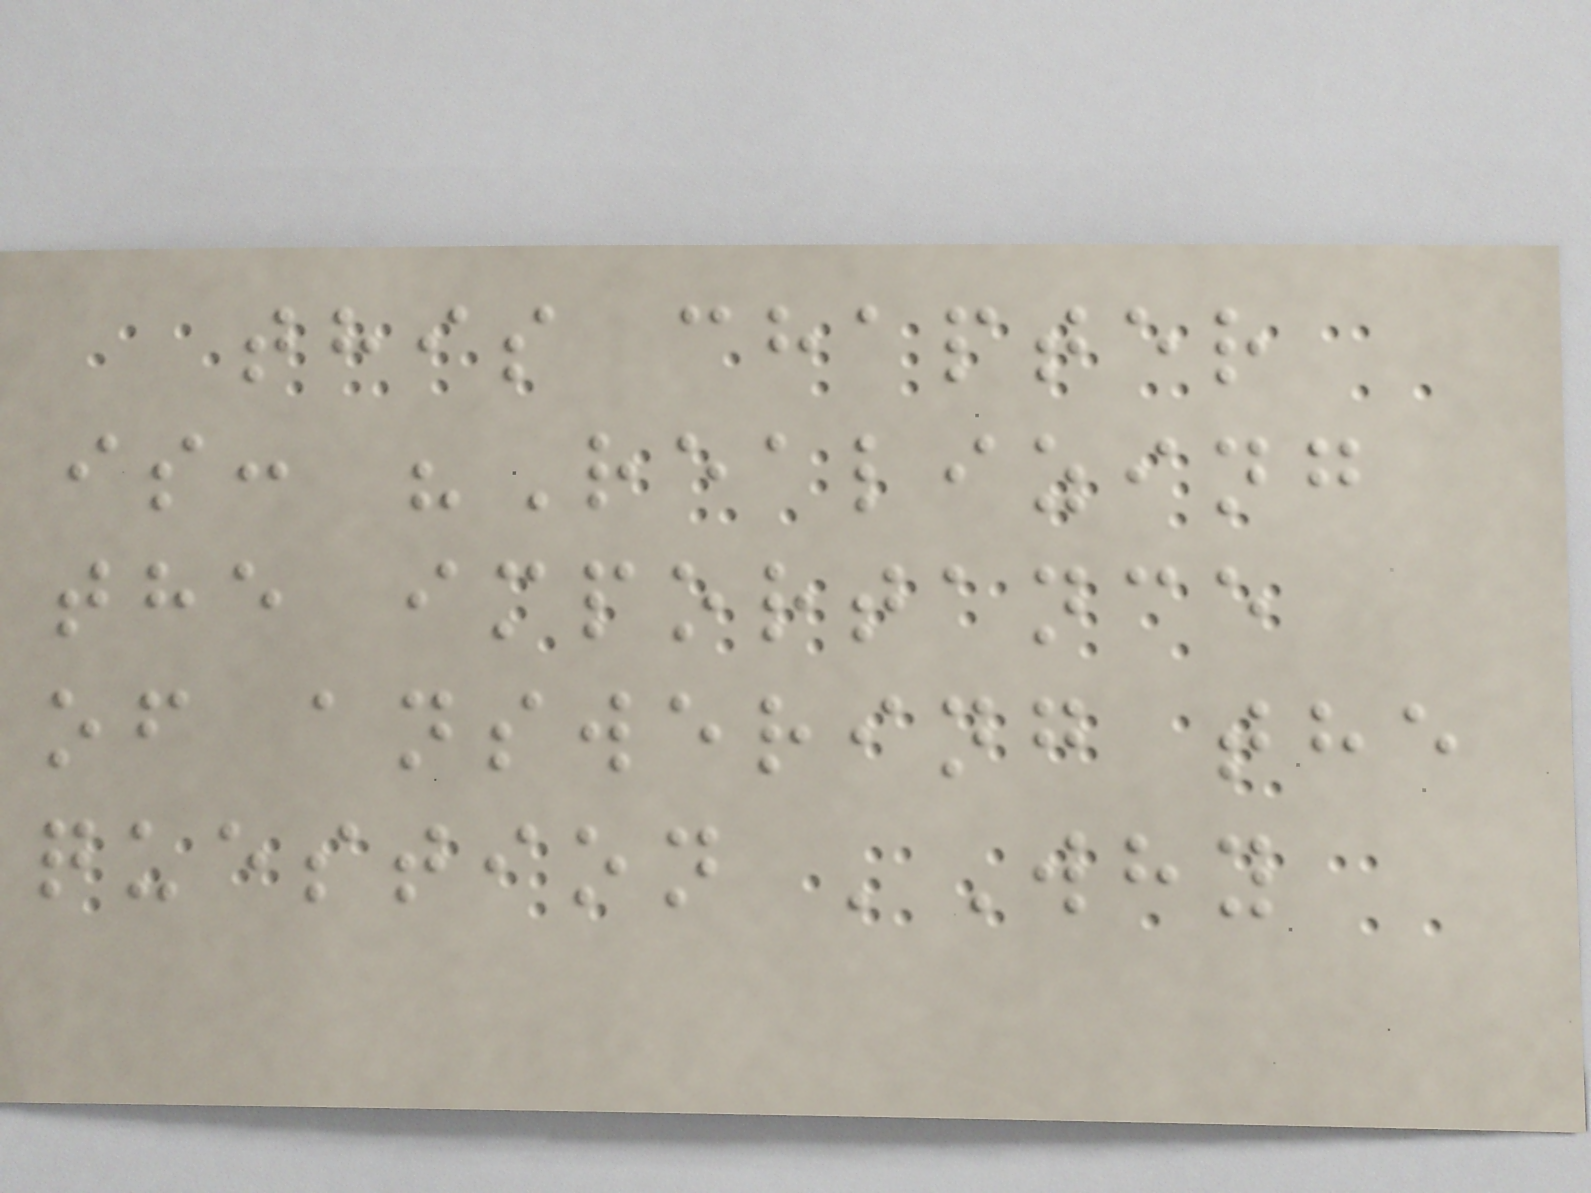this chapter
is: "Realizing
the importance
of answering the
question 'Why
